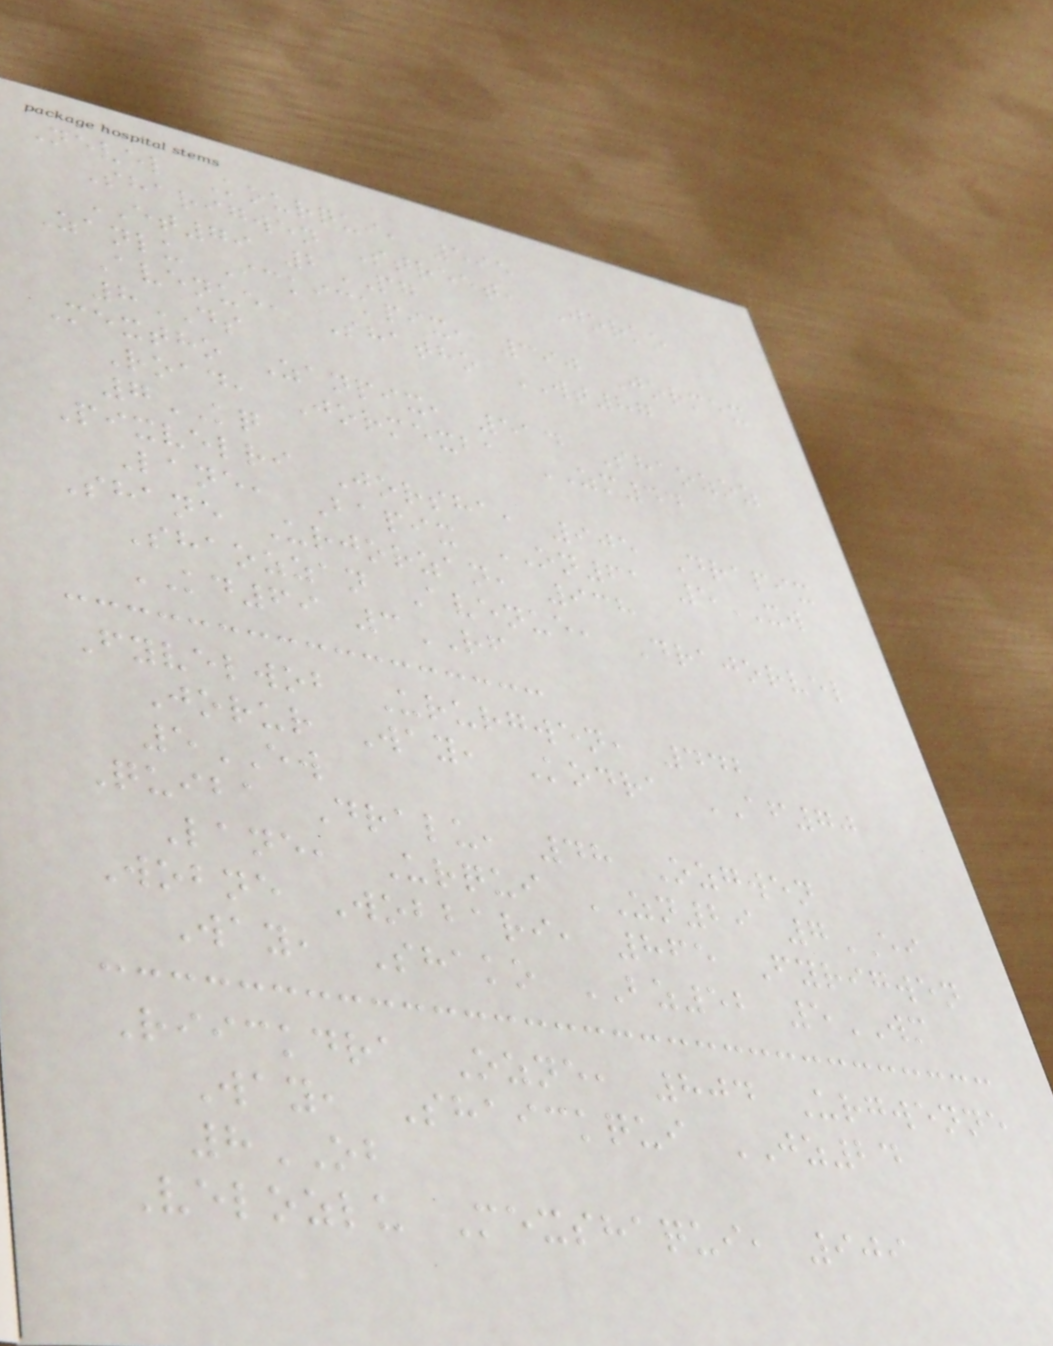Nevel Kourqui, 595
Sharigwen Street, Jorko
ET79 2PG
Zanlu Ickickpix, 390 Jormex
Avenue, Shatho WT87
8DS
Mextho Zanpix, 514 Shaozoz
Road, Jormexba ZM44
7KQ
Pixvelri Jorsha, 905 Drapix
Lane, Bapix ON61 5XW
Shane Urjorzan, 938
Shaozzan Avenue, Drajorvel
KD69 3RF
Fyvelwob Ururgwen, 442
Jorur Way, Kodra AF70
5EW
Quiba Dralu, 48 Ozgwen
Lane, Urqui ZN29 7EI
Wobne Wobbari, 865 Fyrigwen
Way, Shako BZ52 5WM
Riickdra Ozne, 804 Urgwenne
Way, Shaickqui JZ24
8OB
Velozlu Mexshaqui, 909
